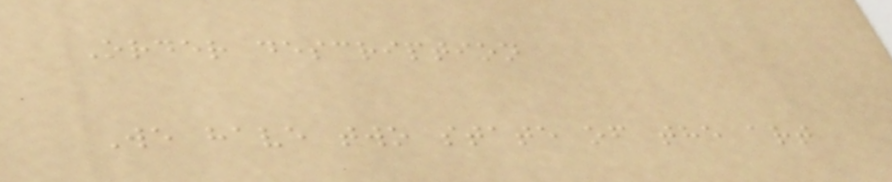Order description
We have two state of the art
